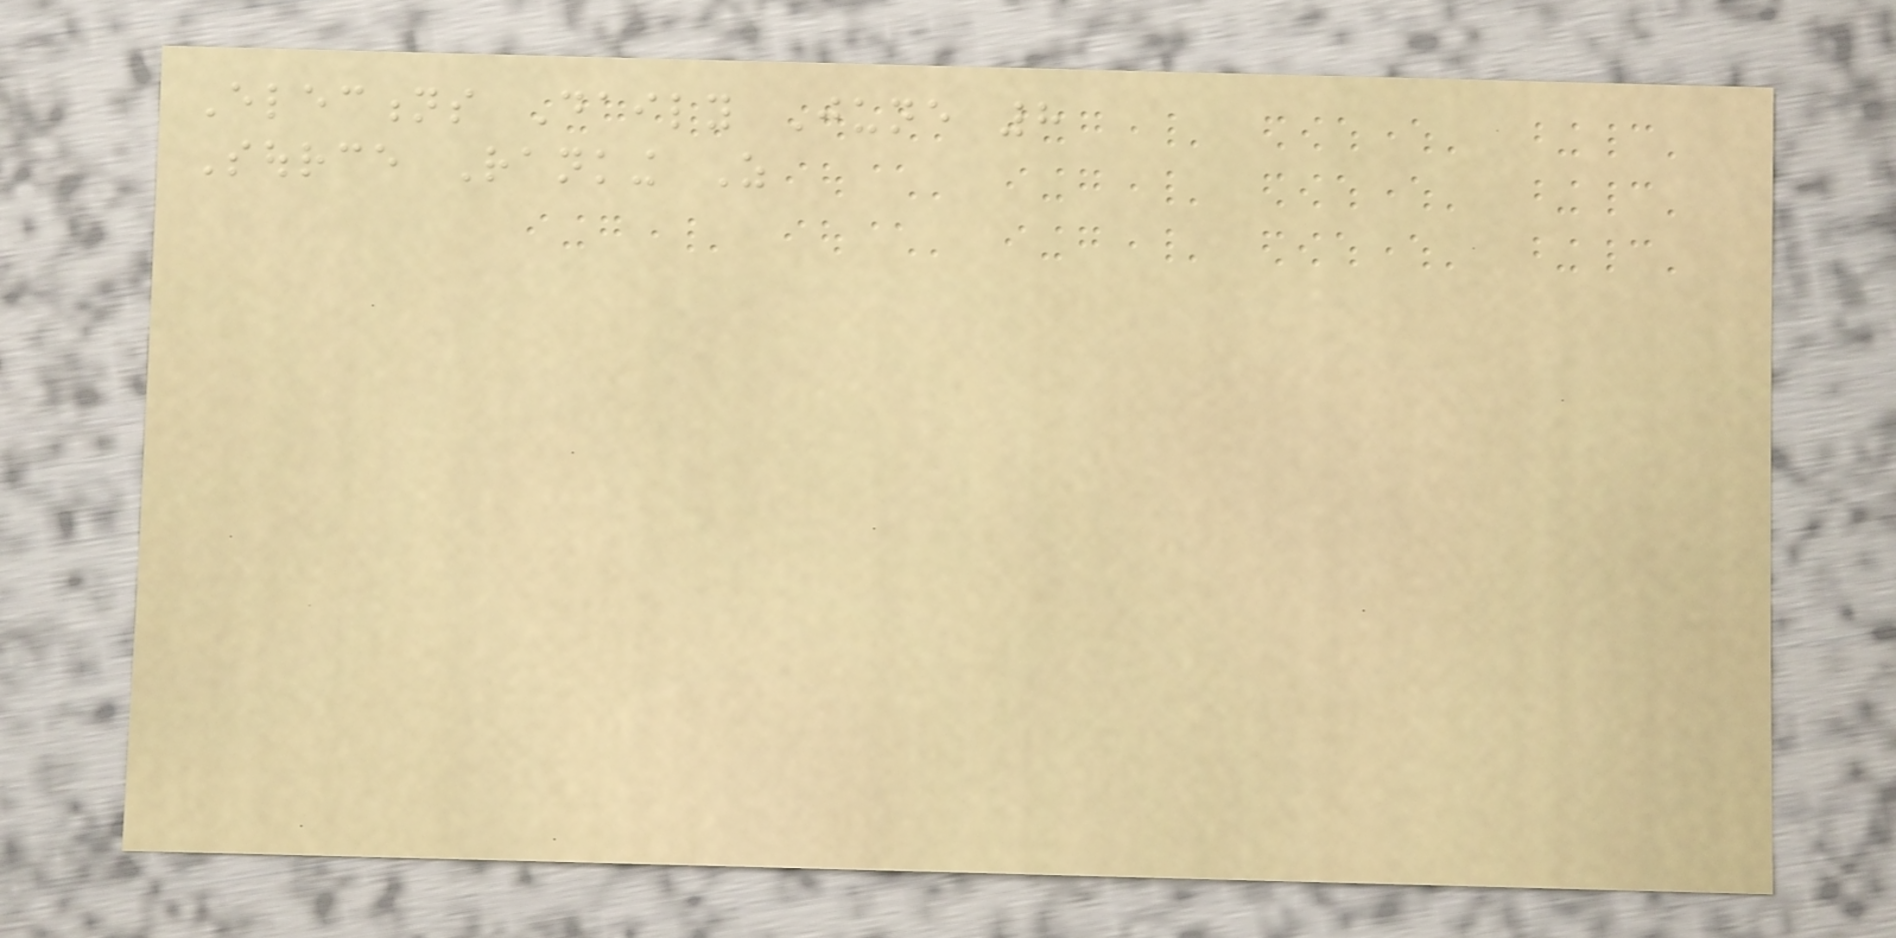Elections Daily June 8
Source Ranking As
